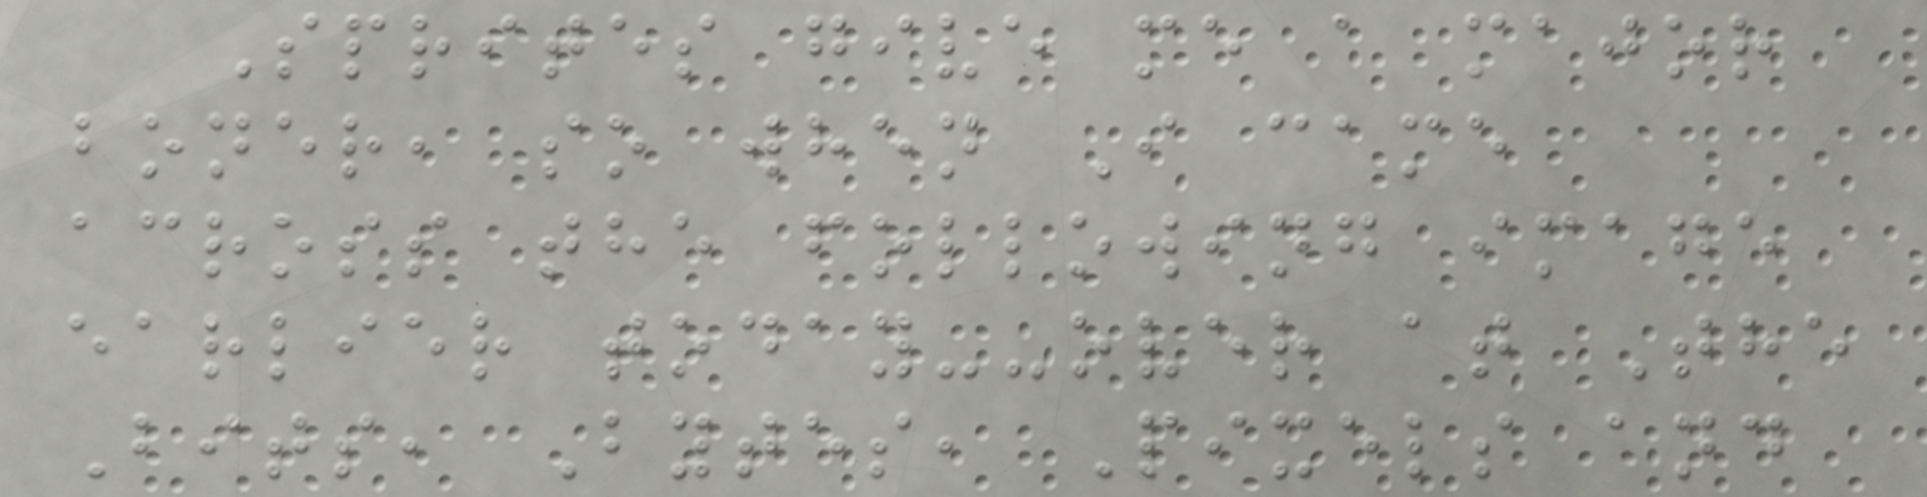Sprites give me a major
boner, so when I came
across the following image
earlier today--over at The
Bits, Bytes, Pixels and
